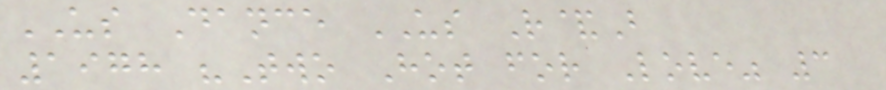US Dance US R&B
1978 "Two Hot for Love" 3
